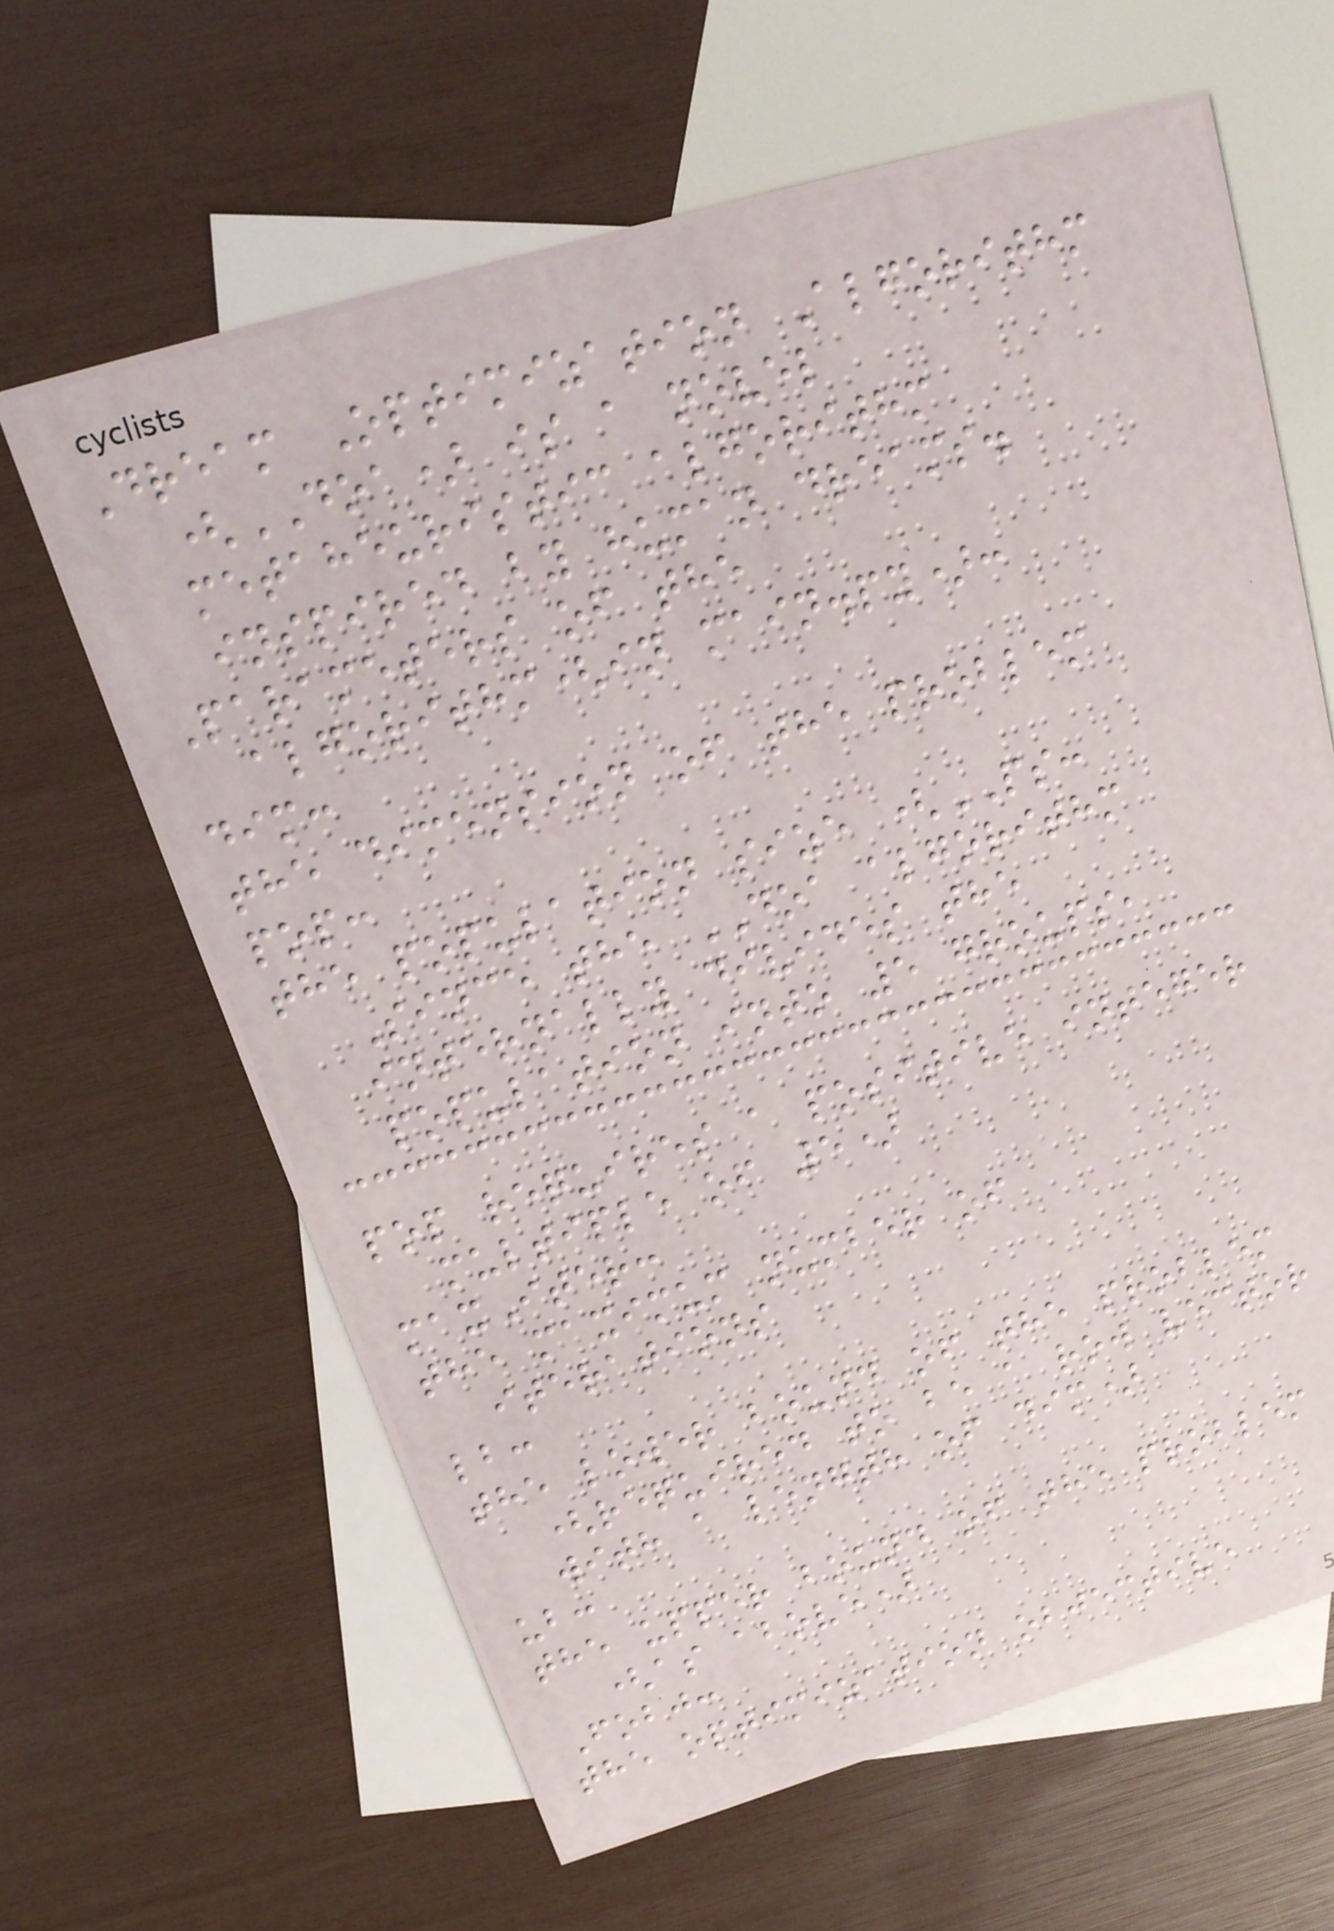Dream Optimization Algorithm
(DOA) is a novel
metaheuristic algorithm
inspired by human dreams.
Parameters of the
algorithm(in main.py):
dim:
the dimension of the problem
pop:
the population size (PS:
Since the DOA algorithm
internally divides the
population into 5 groups,
pop requires a positive integer
multiple of 5)
maxIter:
the maximum number of
iterations
lb:
the lower bound of the problem
(required to be a row vector
with a length of dim)
ub:
the upper bound of the problem
(as above)
Fobj:
the optimization objective
